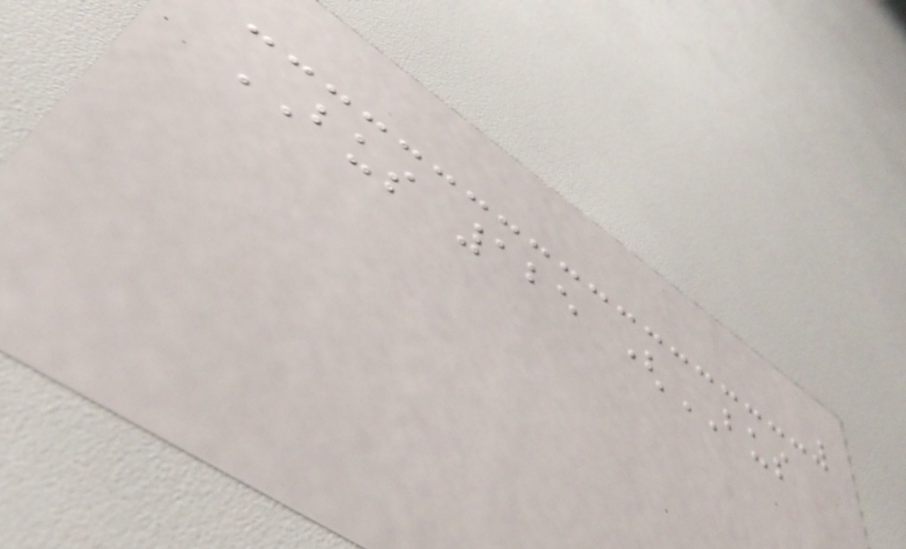BUS 125 (BUS
